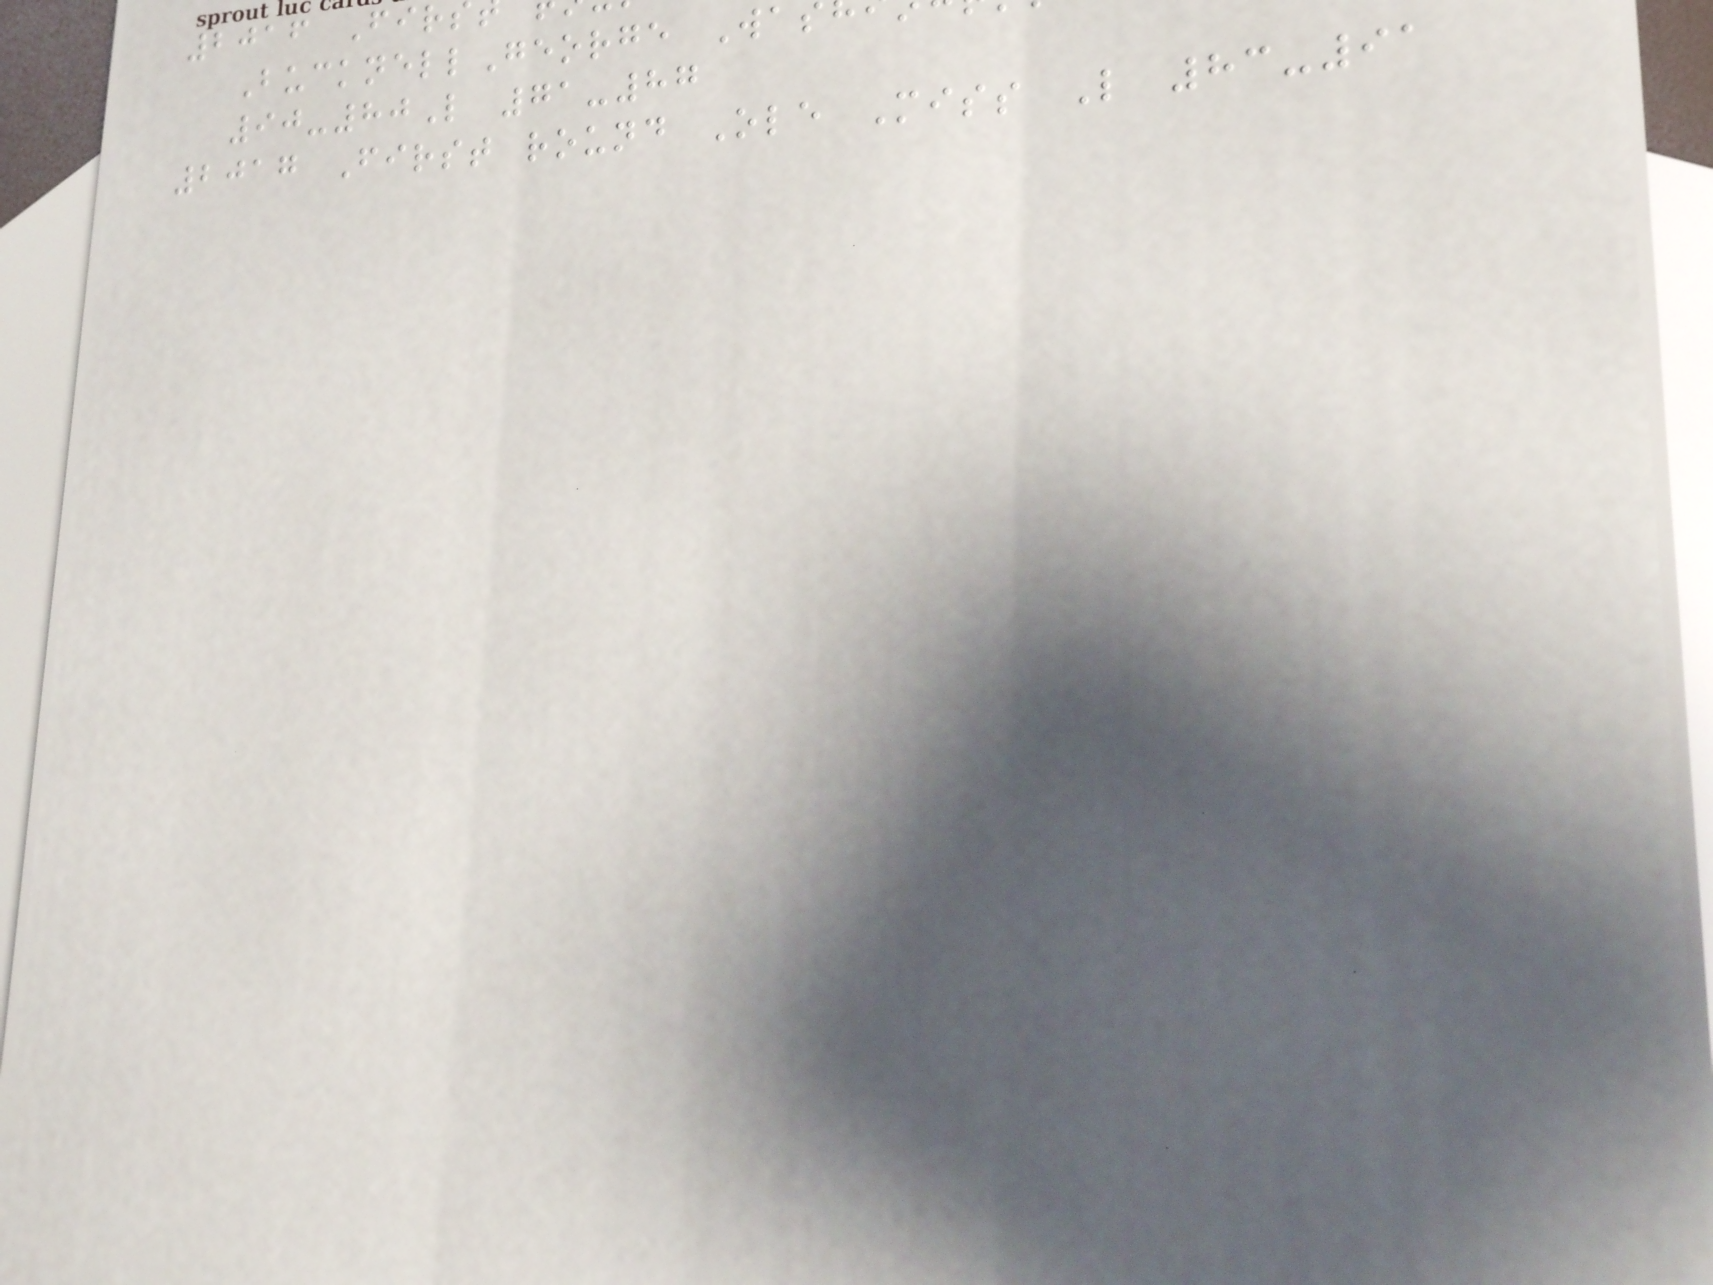2016 Fir
BucknellGeorge Wa
90-80L 71-87
2017 First round Ole Miss L 83-91
